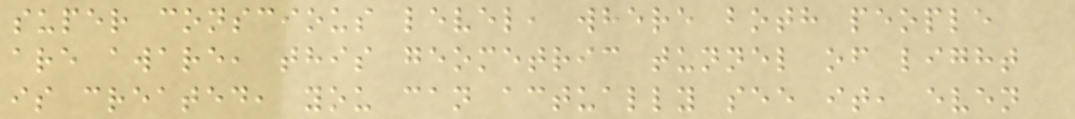super conscious level, where both people
are aware, this geometric tunnel of light
is created, you can actually see it, even
